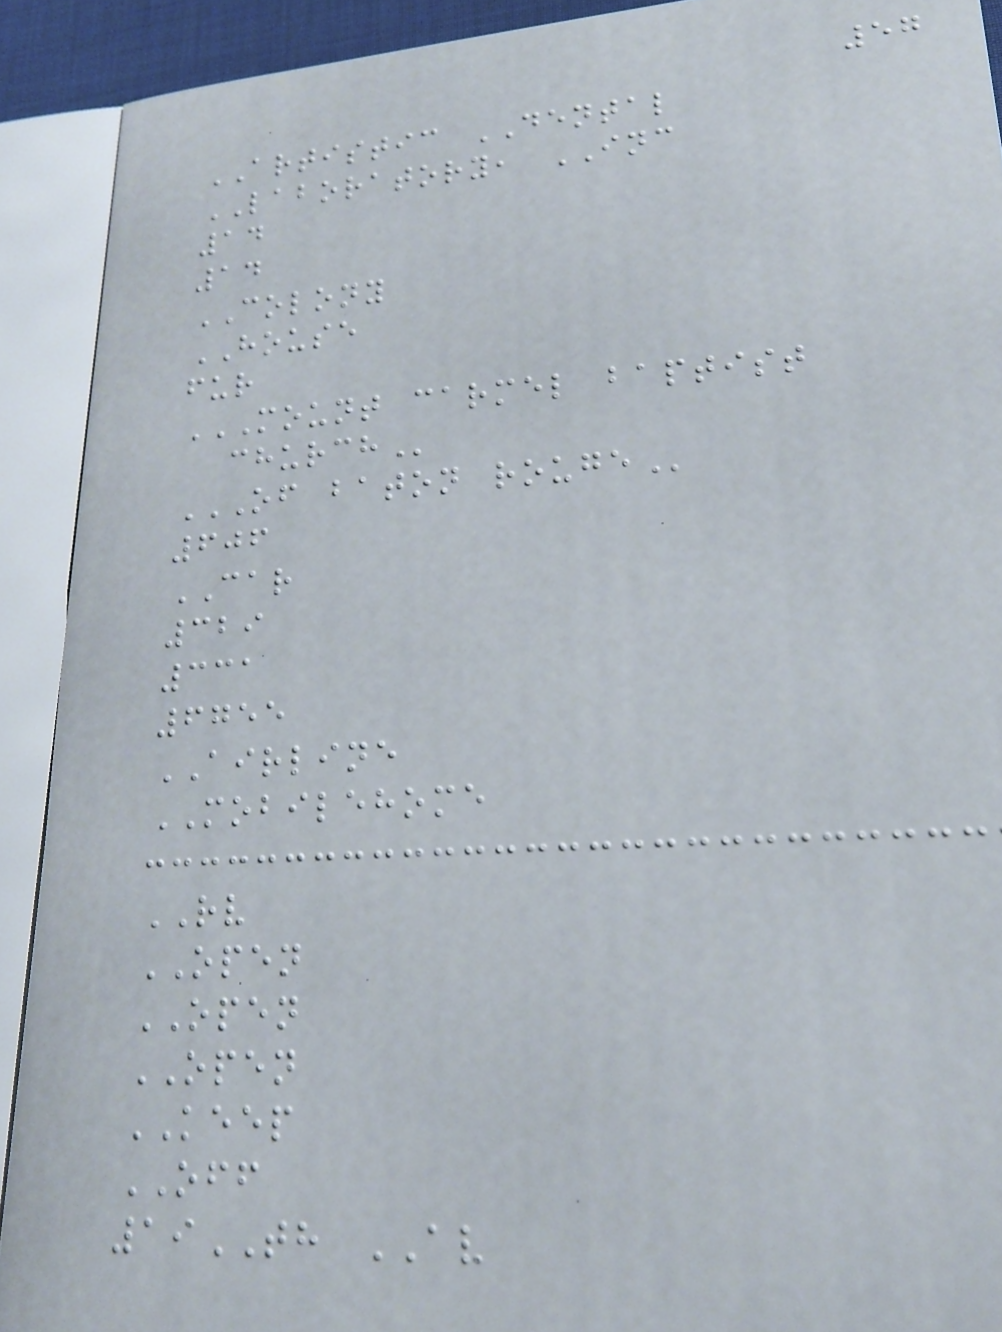57
ARTISTIC DENTAL
LABORATORY, INC
14
14
COLONY
HOUSE
fur
MOUNT CARMEL BAPTIST
CHURCH
OF BATON ROUGE
606
CAR
329
331
6755
AIRLINE
MOBILEHOME
RV
OPEN
OPEN
OPEN
KEEP
OFF
19TH AV
